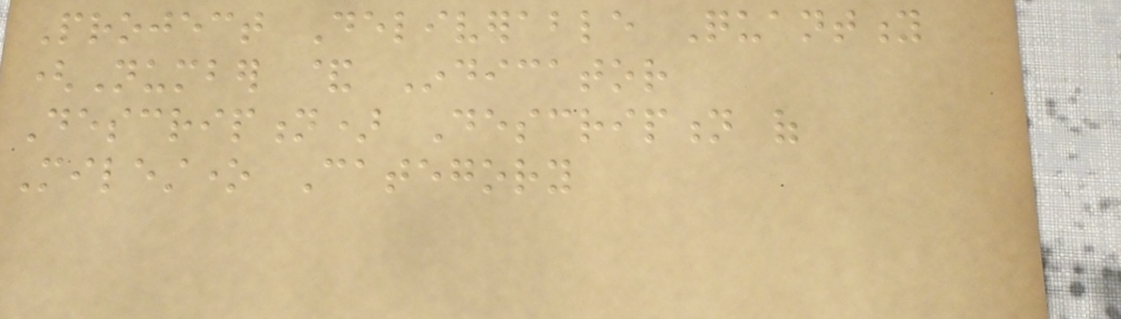Project Deliverable Quantity
(Number & Indicator
Description) Description of
Milestone Category
